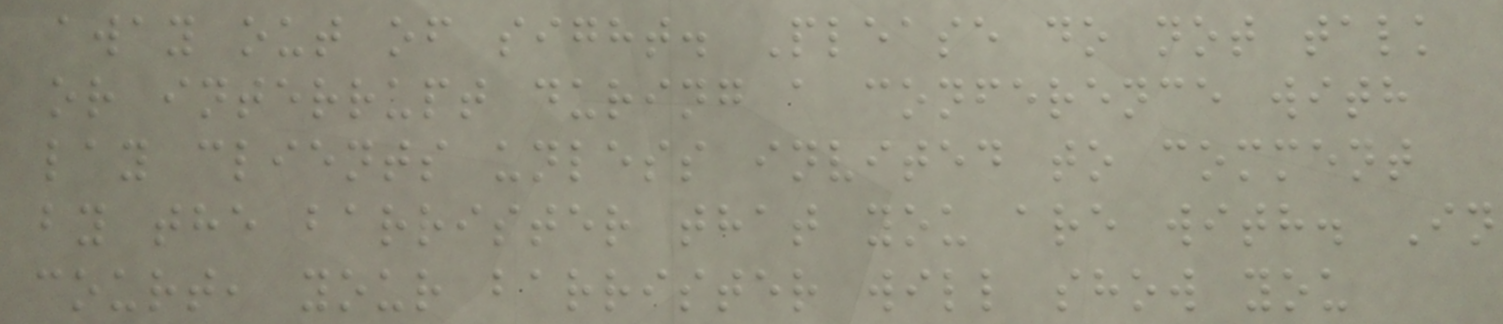away out of sight. Please do not talk
or interrupt during a conference with
lay clients unless invited to comment
by the barrister that you are with. In
court, your barrister will show you
